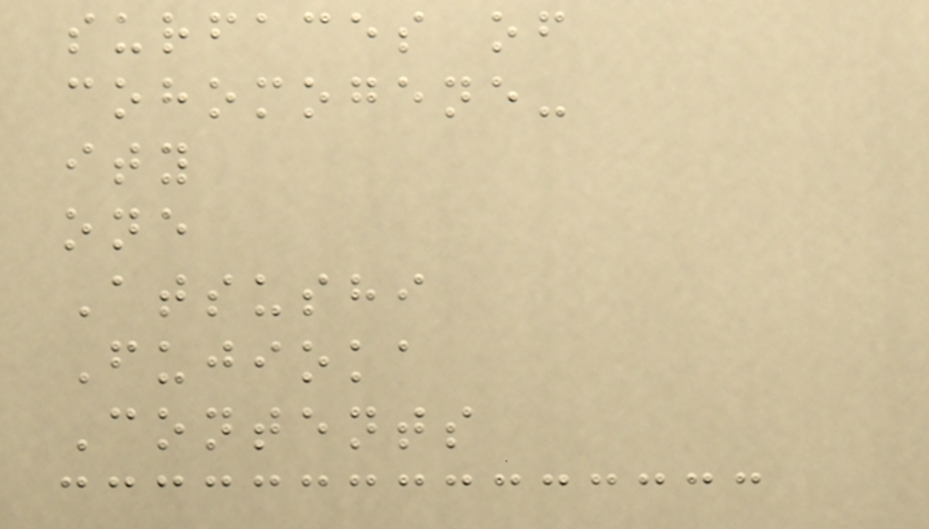surfaces of
cohomogene-
ity
one
Atsushi
Fujioka
Contents
